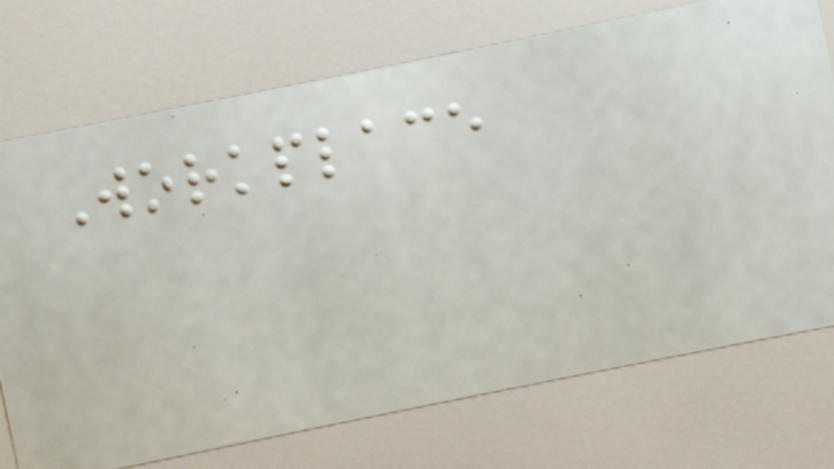Workplace
